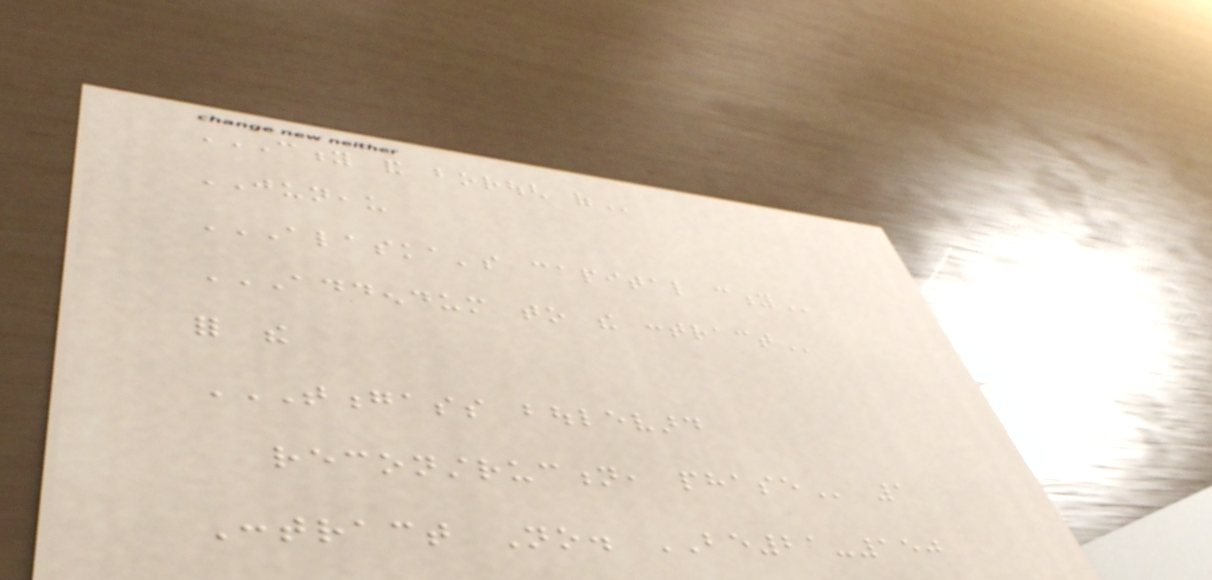CITY AND BOROUGH OF
JUNEAU
ALASKA'S CAPITAL CITY
ADDENDUM TO THE CONTRACT
for the
TONGASS BOULEVARD
RECONSTRUCTION, PHASE 1
Contract No. BE21-150
